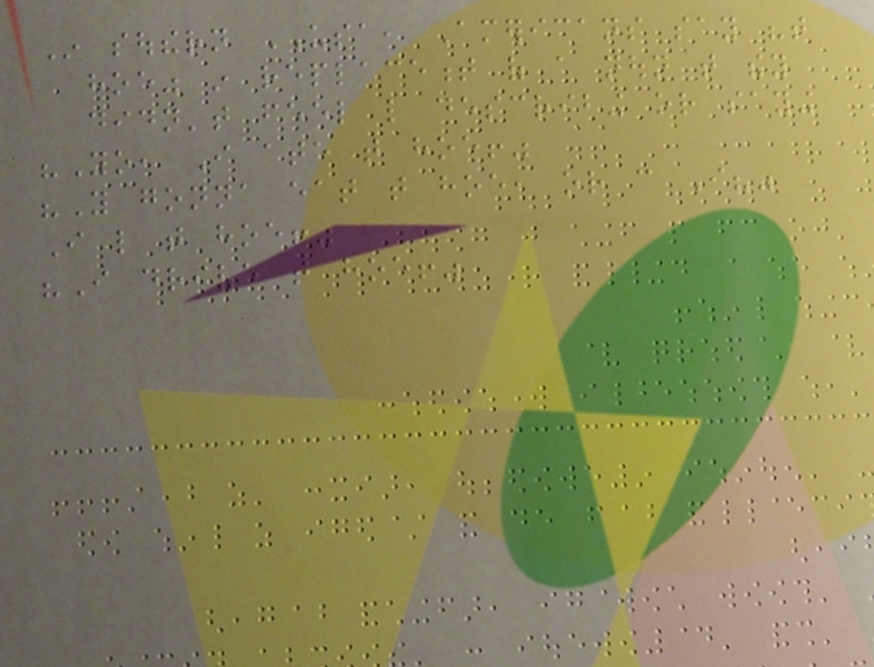In southern USA, Americans say "that
hoe" in replacement of a noun that they
didn't feel like describing or saying
"Yo, I ate that hoe!"
"You gonna eat that hoe, or can I?"
I like that hoe!"
"I drive that hoe!"
